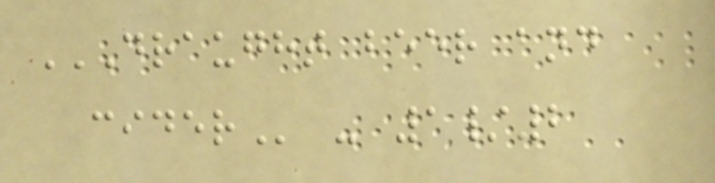DRAUGHT BEER AND
CIDER - 1/2
